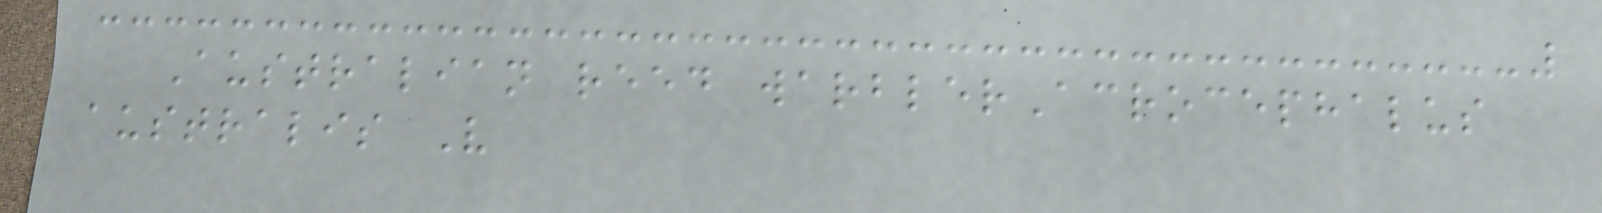Australian reed warblerAcrocephalus
australis V
